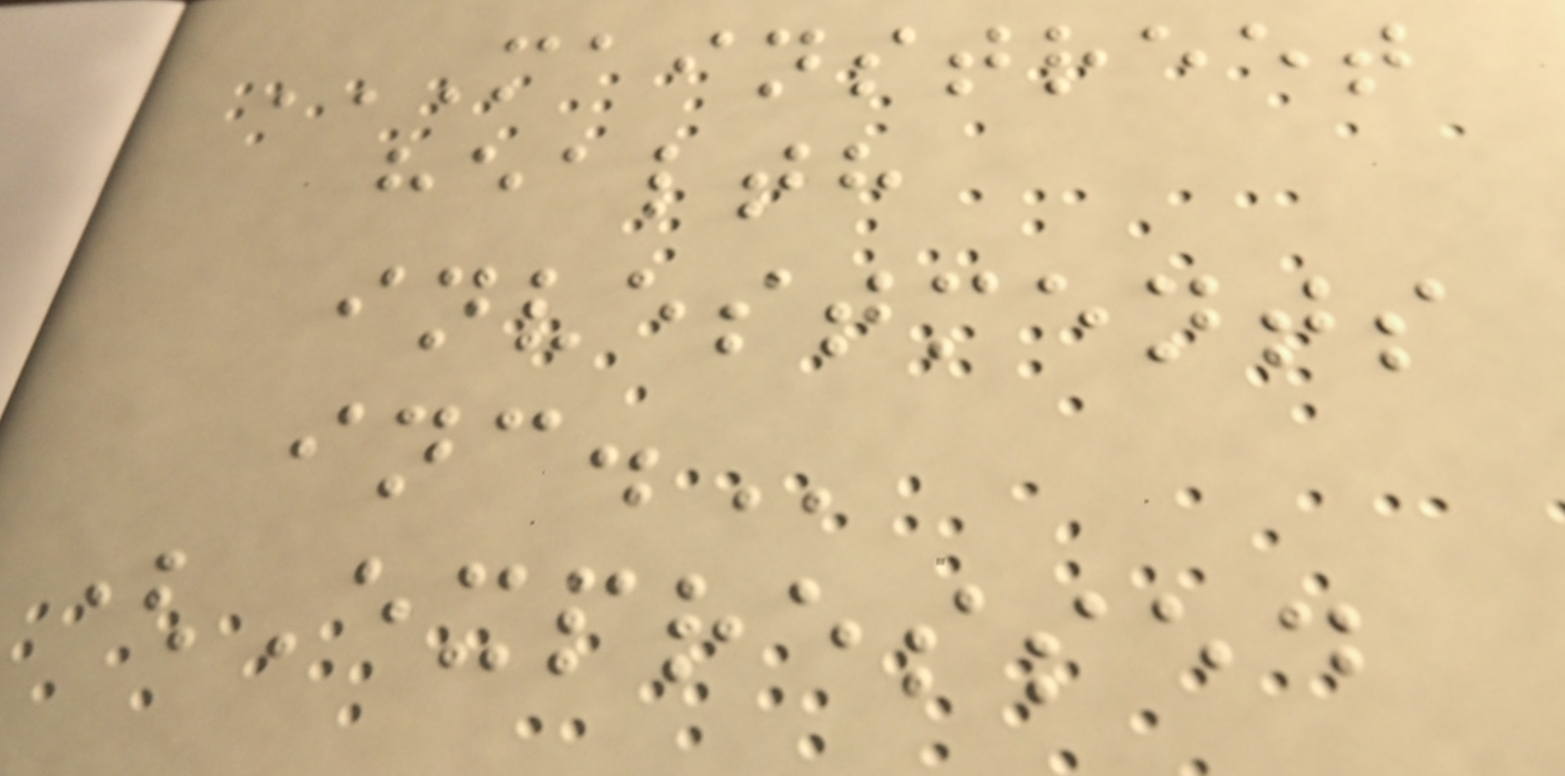MAINSTREET
HEALTH
INVESTMENTS
INC.
(Expressed
